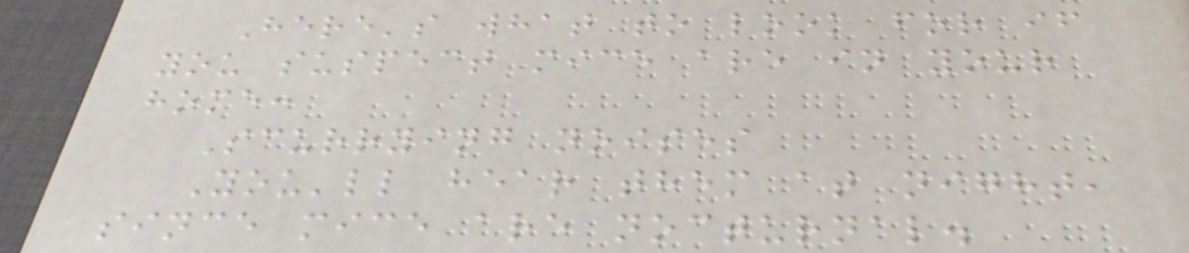Here's what to look for if
you suspect mice are in your
home:
Scurrying noises
You'll hear them at night,
since mice are nocturnal.
